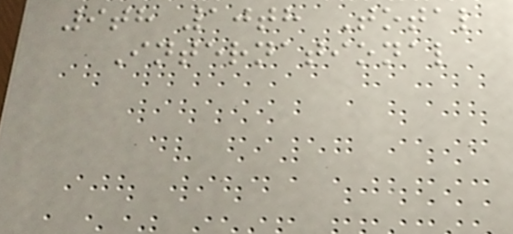9th 10th Total
International
